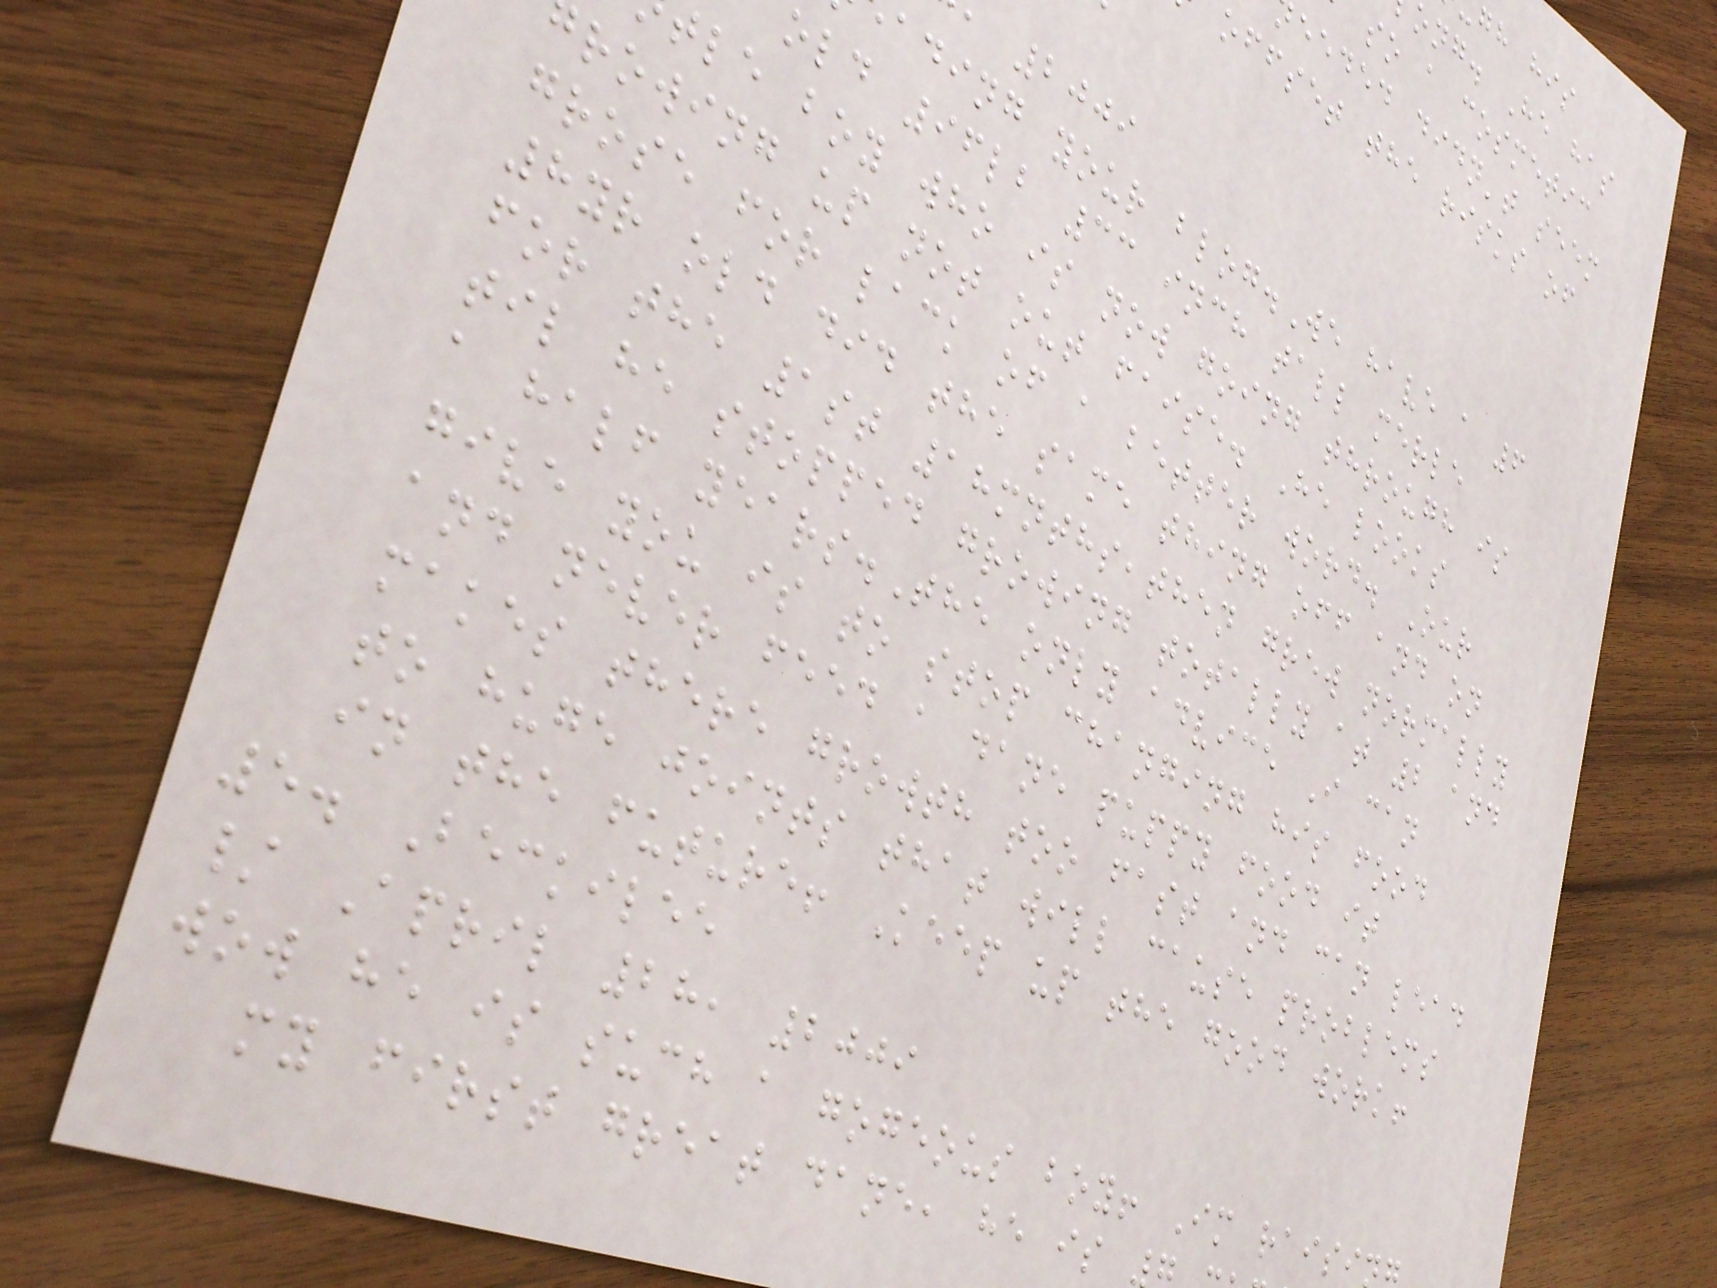ong. He has
so a cosmetic
eeded didn't seem
offset the risks of
2009
ading your blog.We have a 6
old 96lb 33 inch tall merle
tle boy who is now going through is
rowing up not out faise. He looks
grose for lack of a better word. Our
8yr old did the same thing off and on
for the 1st 18mnths,then grew normally
til he stopped growing totally at 2 and
a half years.The only advice I can
give you is to stop changing his food
and never feed a dane puppy food it
makes there growth too fast and can lead
to huge joints that will cause problems
in the future! Keep up the good work!
5. Beckilee
/ April 28, 2009
wow he is such a gogeous boy! Im raisi
my first great dane, he is
